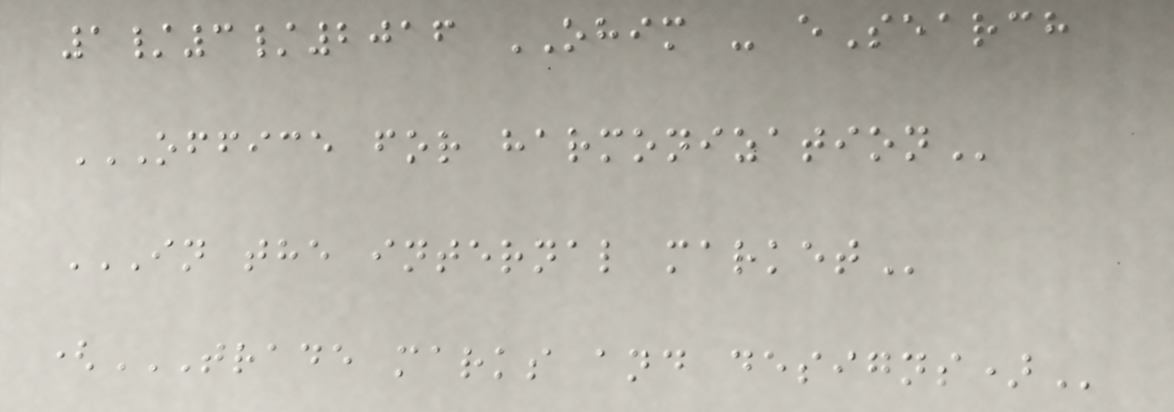1/3/2016 OHIM - eSearch
OFFICE FOR HARMONIZATION
IN THE INTERNAL MARKET
(TRADE MARKS AND DESIGNS)
